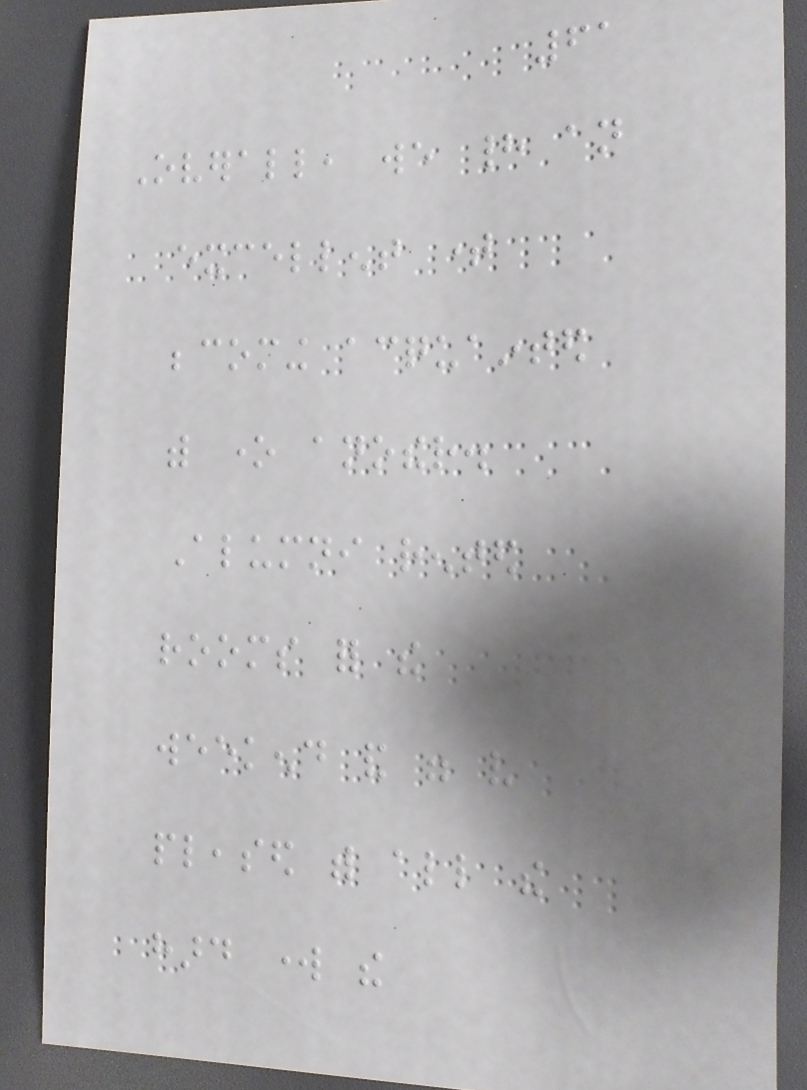61
Overall, we had an
excellent time
becoming acquainted
with one another.
Alumni rented
rooms for the
weekend and were very
pleased with all the
hard work the
